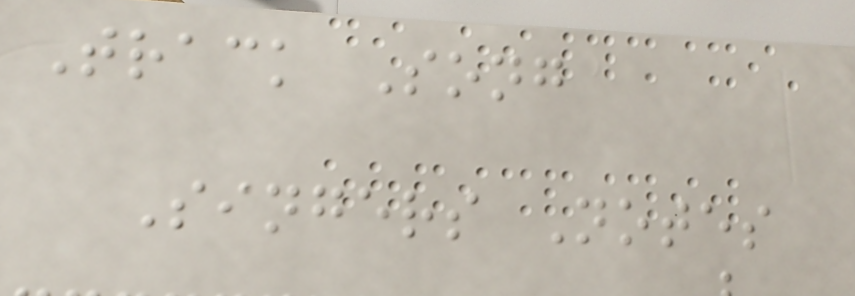Track Song
Singers Notes
